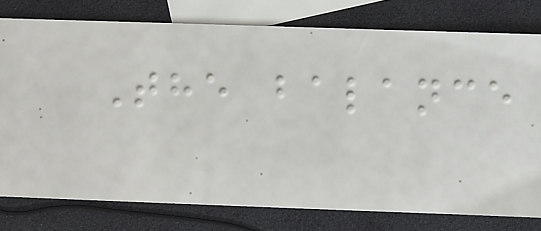The balance
